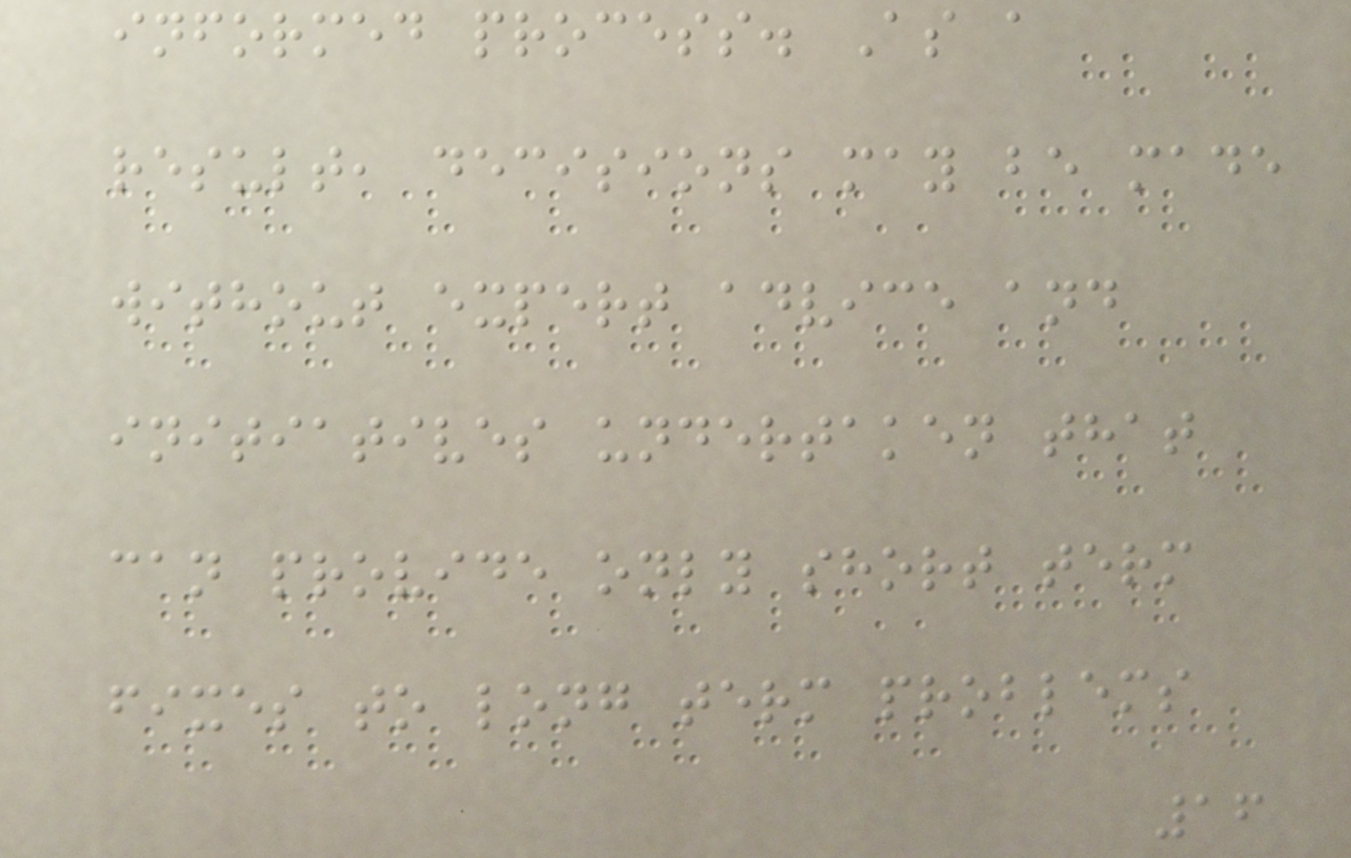informed process. As a
result, decisions may be made
without expert advice and
initiatives undertaken that
can provide only short term
fixes to long term problems
16
